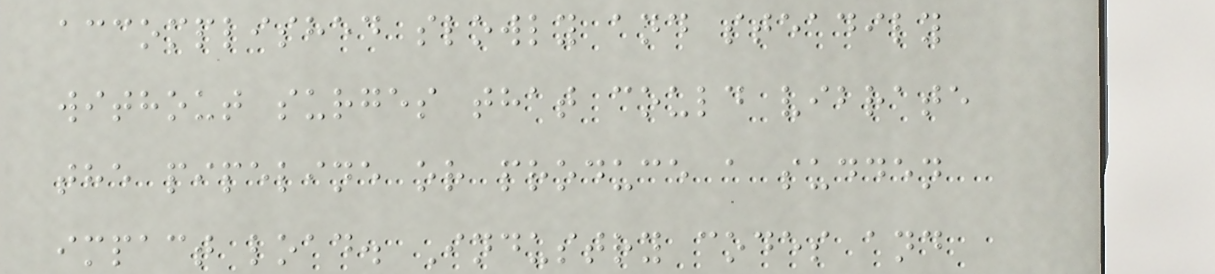accomplished slowly and steadily
without surges that could vibrate
the pipeline or produce a sudden
impact load. Industry codes and
